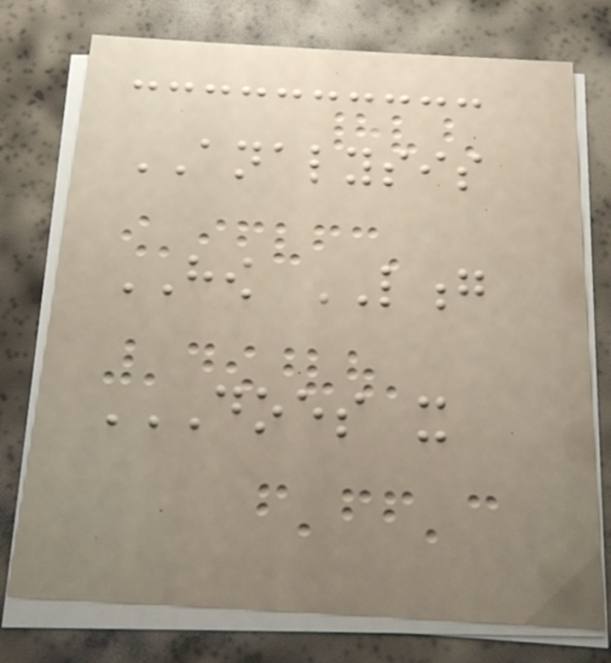ANALYSIS
HOW LONG
DOES IT
